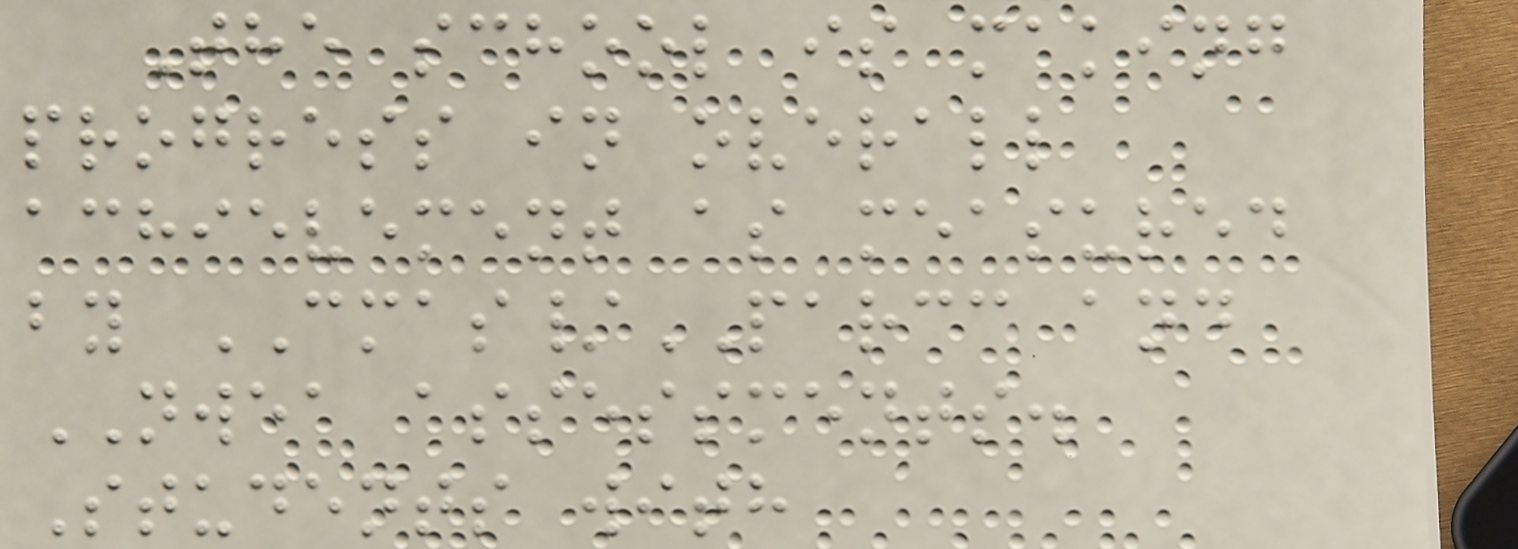The school is making
progress in overall
achievement as measured
by CMAS/PARCC and
NWEA assessments.
Students with
